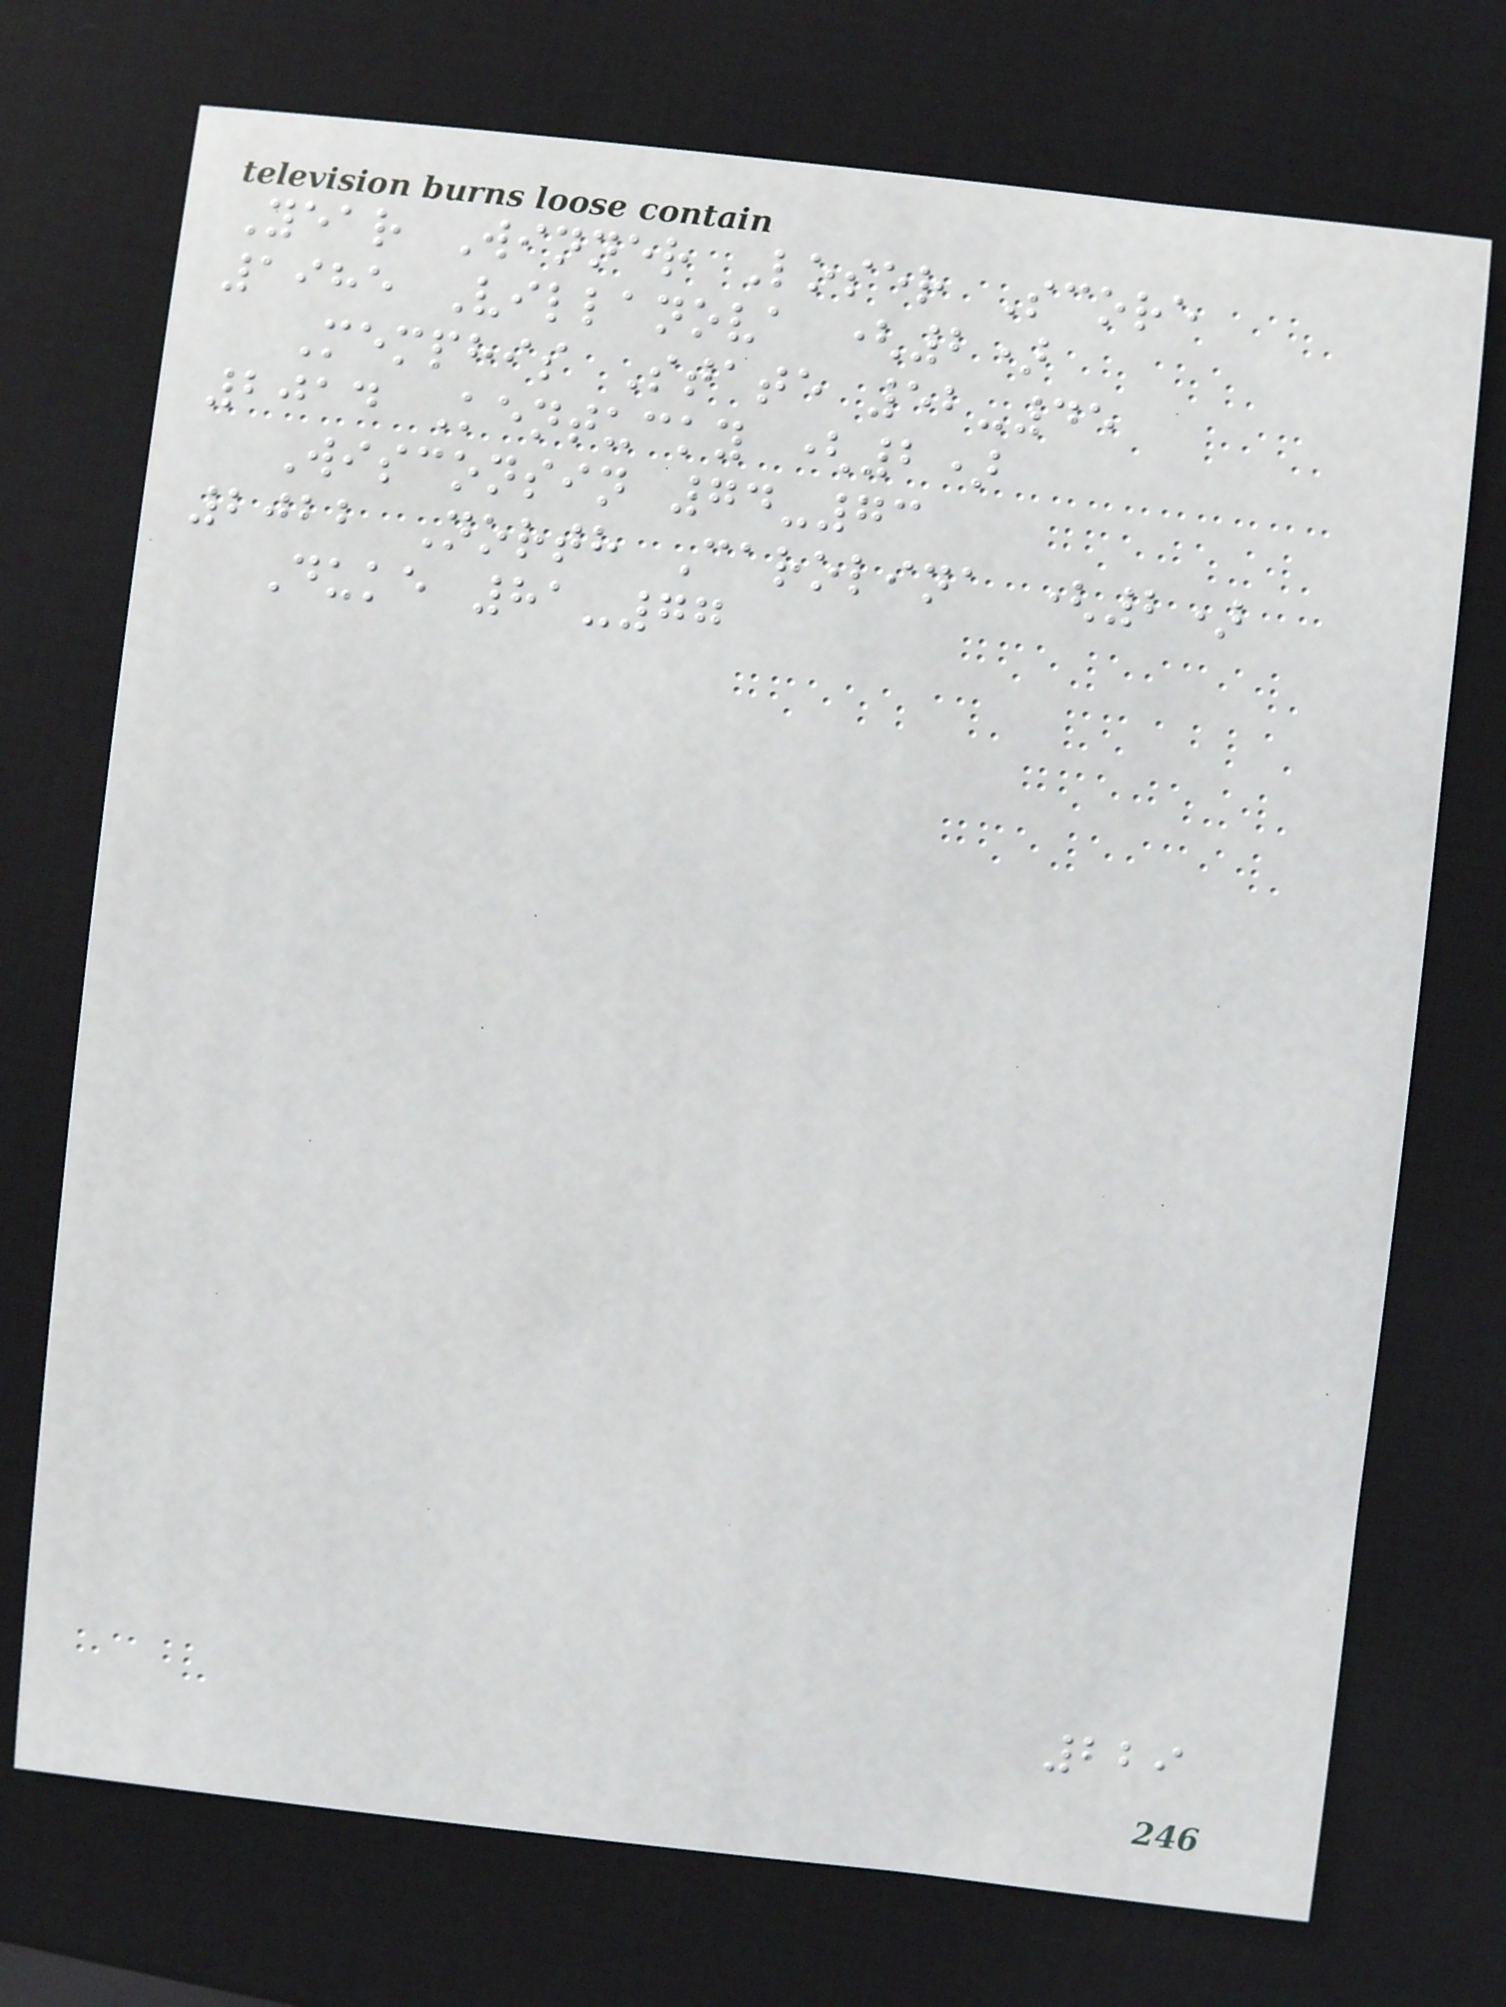Year Winner Loser Score
1985 Villanova (2)
Memphis State 52-45
2014 Kentucky (2)
Wisconsin 74-73
2022 North Carolina (2)
Duke 81-77
229
